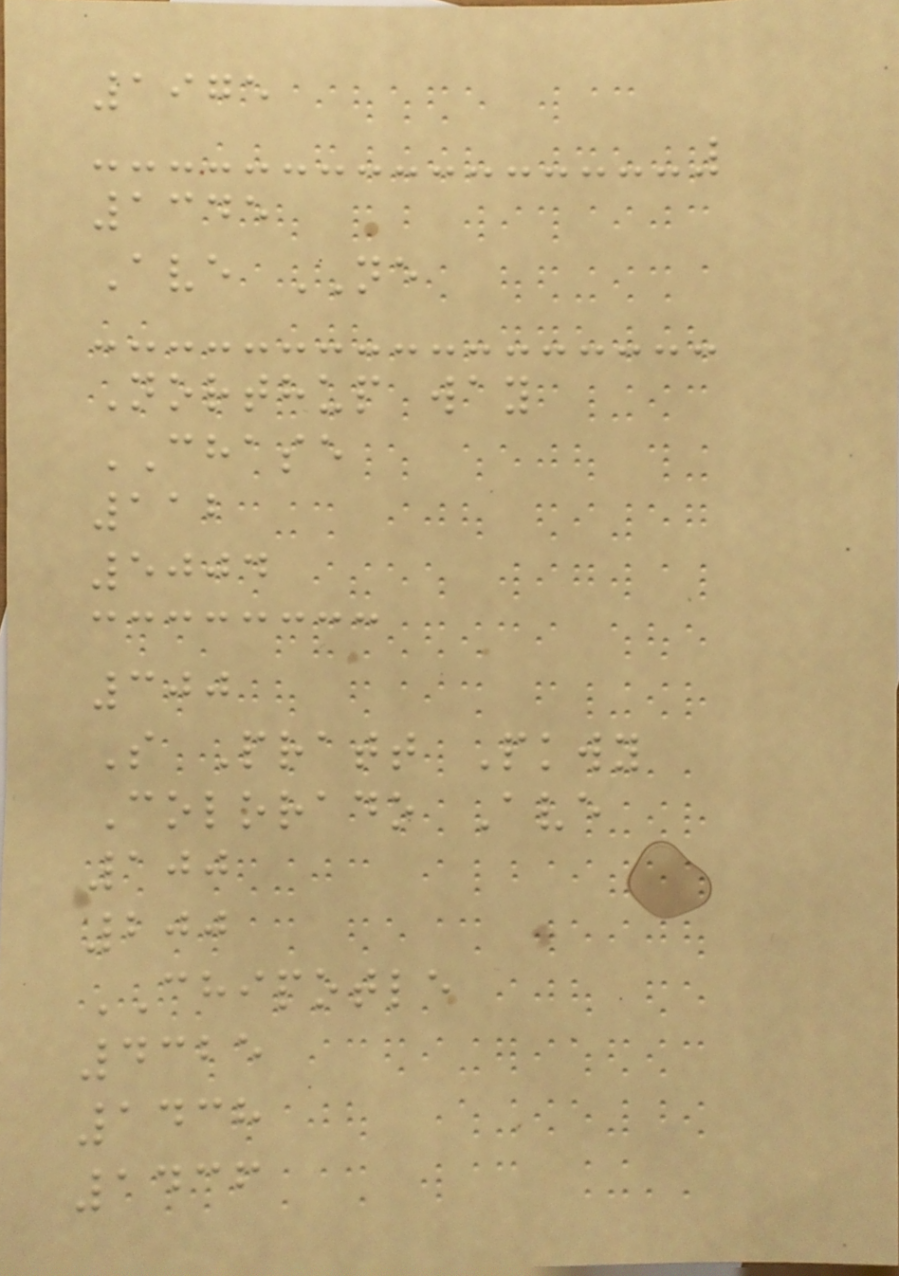1975
1345
Ave NE
Northup way
CHASE
112
5004
300
S Pratt Pkwy
Colorado Ave
100
200
CHIPOTLE
4325
1438
1436
